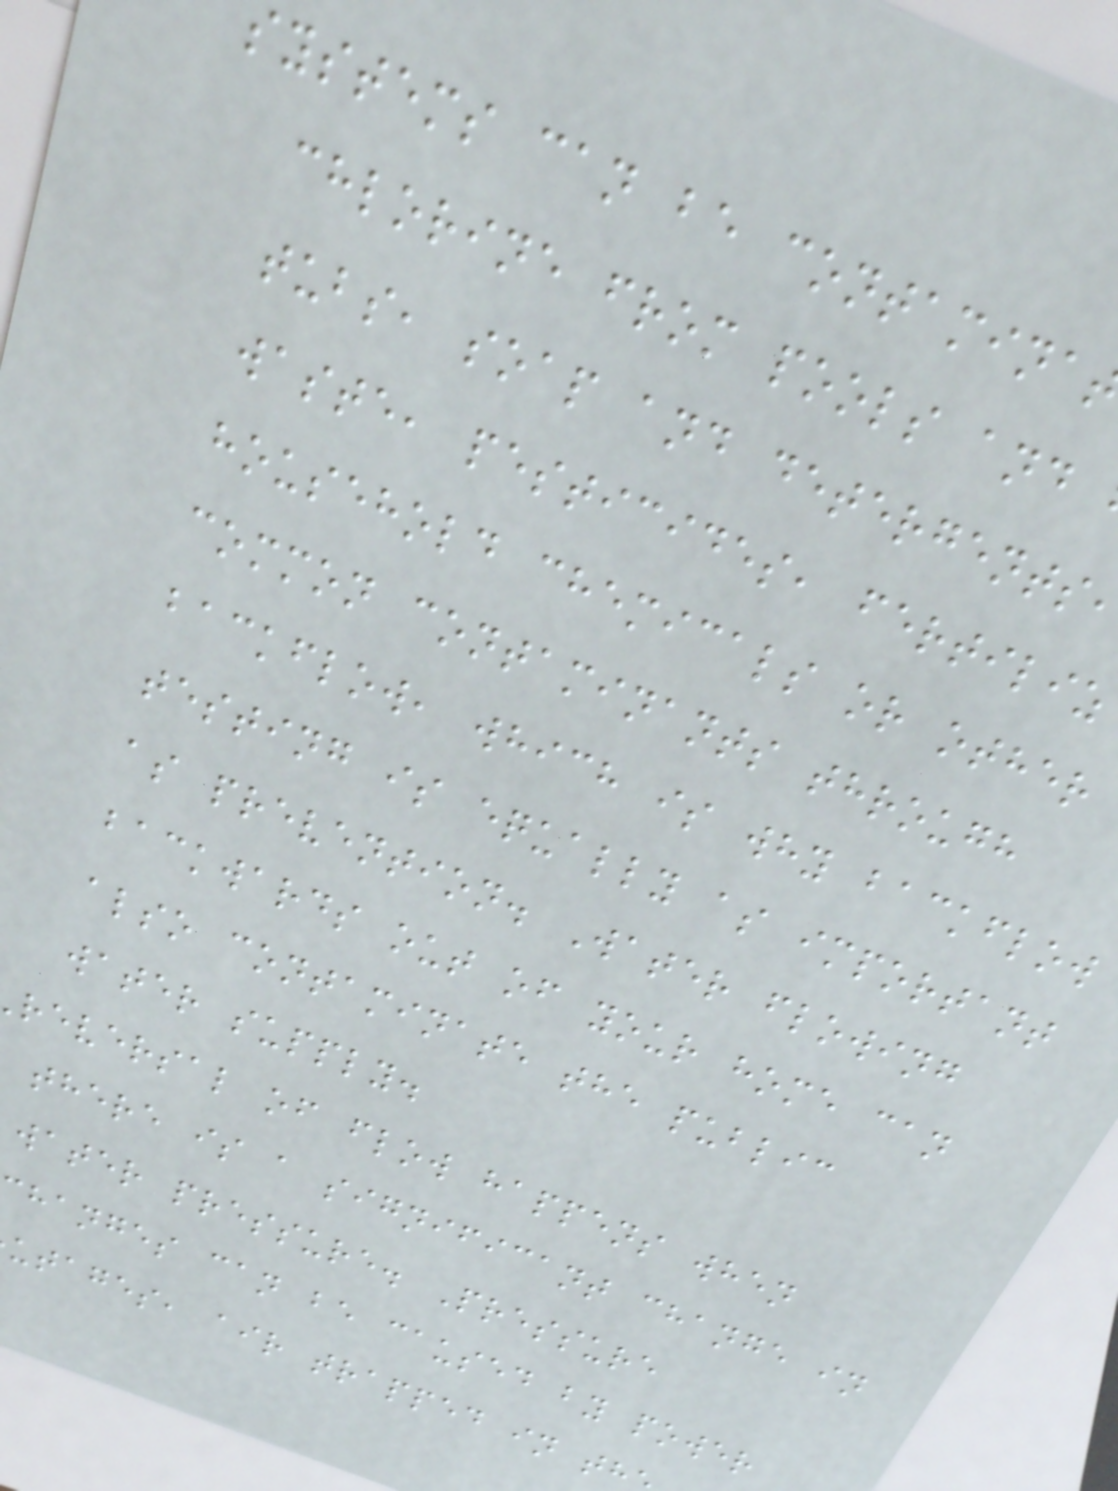systems can be contamina
chlorine from pools and
tubs, soap and detergents
waste, pesticides, fertiliz
household chemicals or other
common contaminants through
backflow, which is why backflow
testing is equally as important
as prevention. Water flowing
backwards out of your home can
also contaminate the public
water supply.
reversal of flow happens when
there is a significant change in
water pressure. Pressure
hanges can be caused by power
utages, air trapped in th
